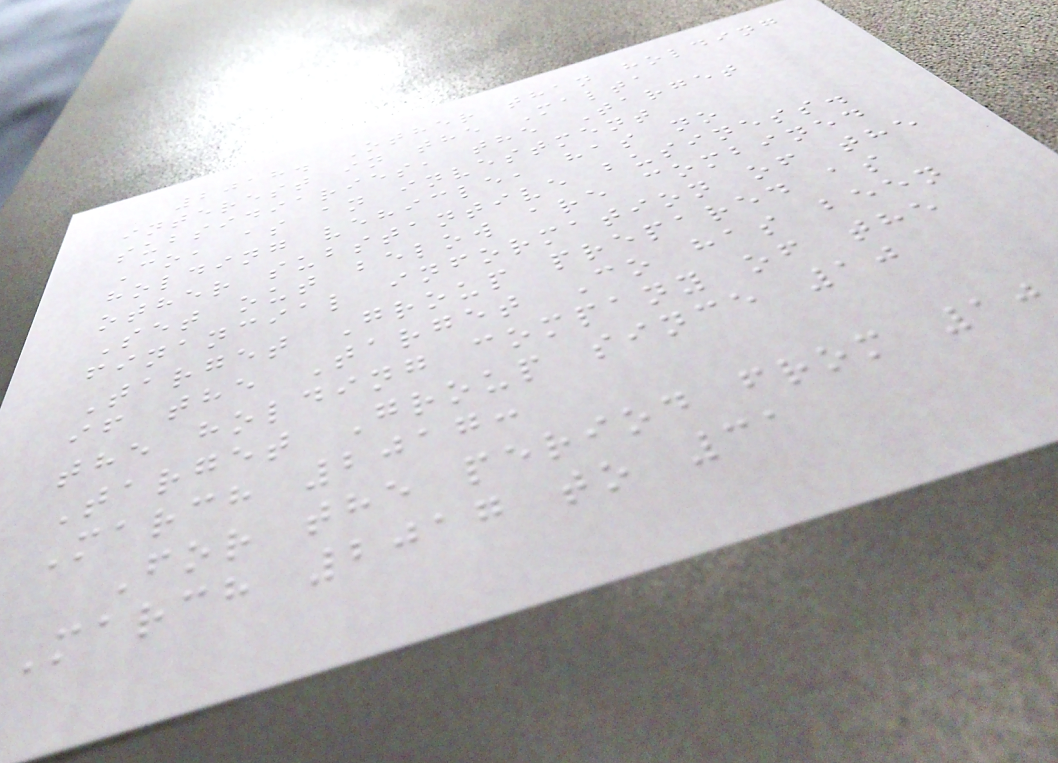2018. Other than holding
interest in the Malta
subsidiaries, the Target
Co, as an investment
holding vehicle, has no
other substantive business.
Set out below are combined
financial information of the
Target Group prepared as
if the Target Co has been
the holding company of the
Target Group since 10
March 2017:
For the period from 10
March 2017 to 31
